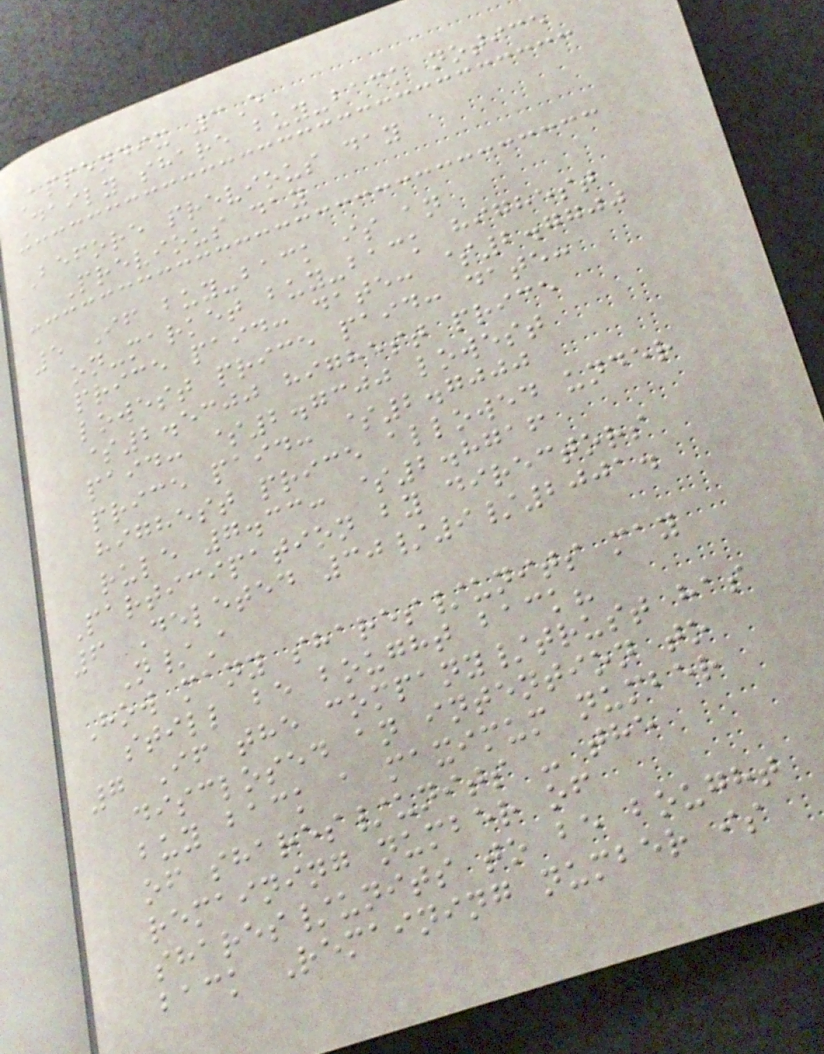Appendix 3E
Daily share buy-back notice
Before previous day
Previous day
5 If buy-back is an
on-market buy-back highest
price paid: date: $2.7700
lowest price paid: date:
$2.5300 highest price
paid: $2.7300 lowest
price paid: $2.7000
highest price allowed under
rule 7.33: $2.8716
Participation by directors
6 Deleted 30/9/2001.
N/A
How many shares/units may
still be bought back?
7 If the company/trust has
disclosed an intention to
buy back a maximum number
of shares/units - the
remaining number of
shares/units to be bought
back Remaining number is
